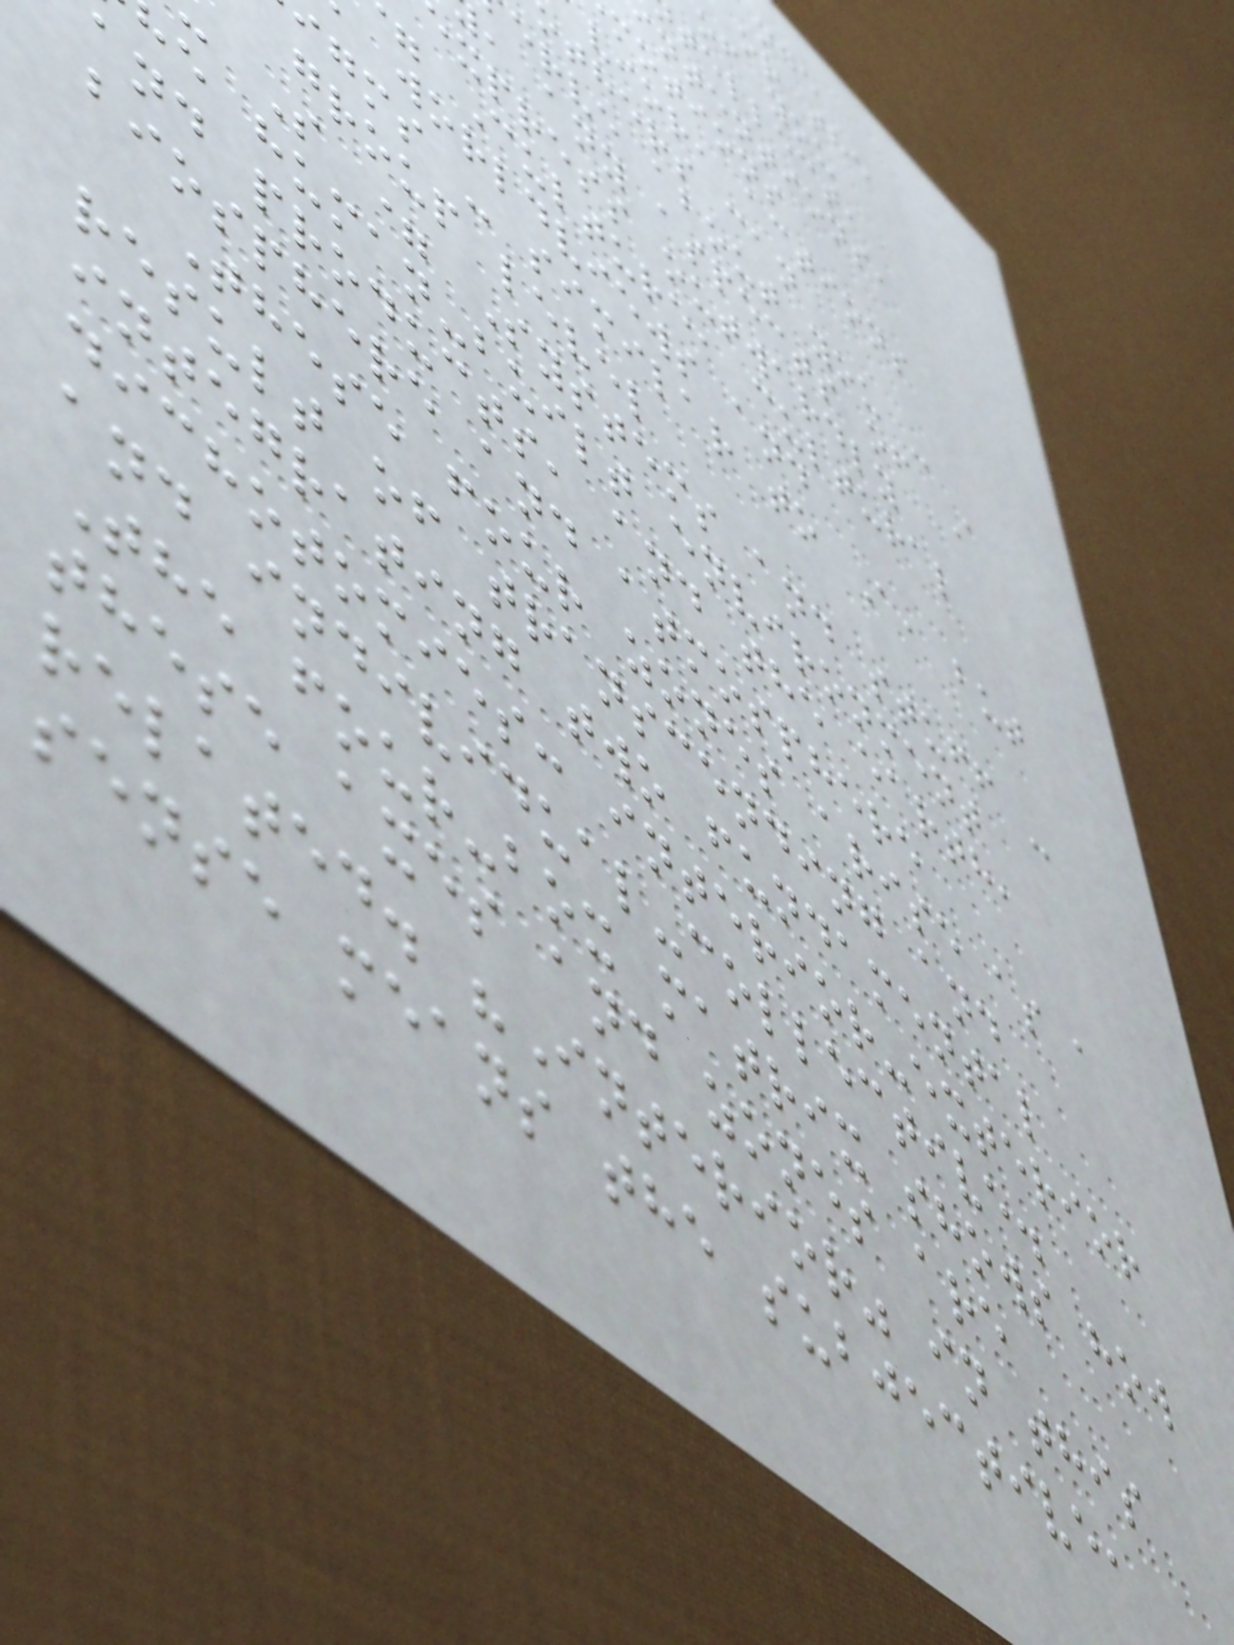tellect,
ntentions,
motions
vior, actions
thers can
erve about you -
, any aspects of A
xpress outwardly
Culture, cultural
worldviews and
gms - similar to A, but
group level
S = Systems and stuff -
e human-built environment
and products, and the earth,
biosphere and atmosphere
These four zones arise as a
result of transcending and
integrating two fundamental
dichotomies: interior-exterior
and individual-collective.
The four-box matrix shows how
these axes and zones are
related. "Interior" in this
sense means the subjective,
